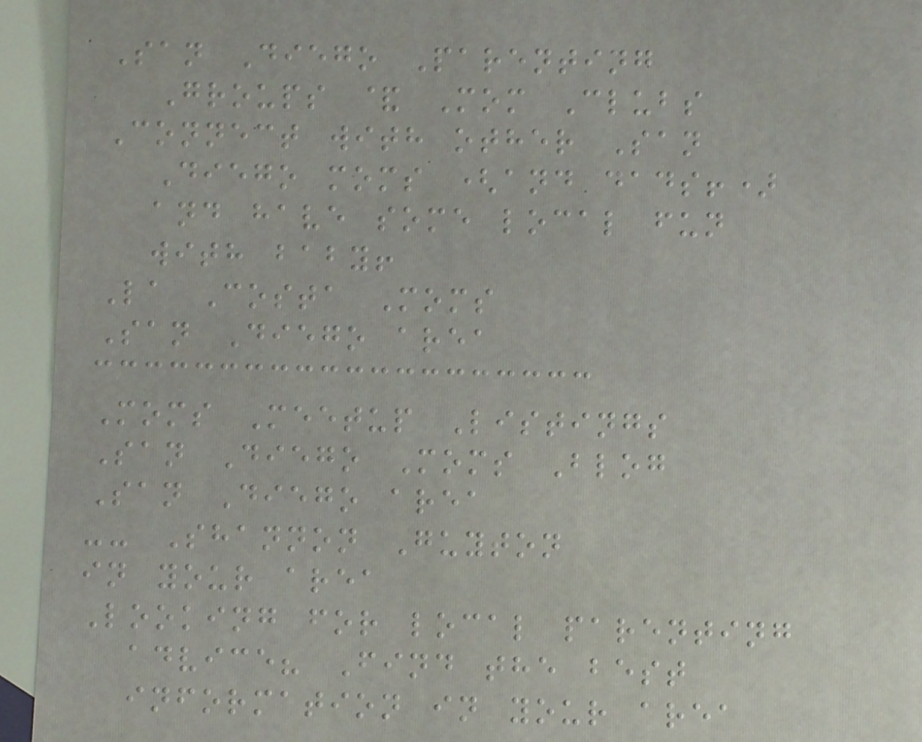San Diego Parenting
Groups & Mom Clubs
Connect with other San
Diego moms (and dads!)
and have some local fun
with baby!
La Costa Moms
San Diego area
Moms Meetup Listings
San Diego Moms Blog
San Diego area
-- Shannon Guyton
in your area
Looking for local parenting
advice? Find the best
information in your area
